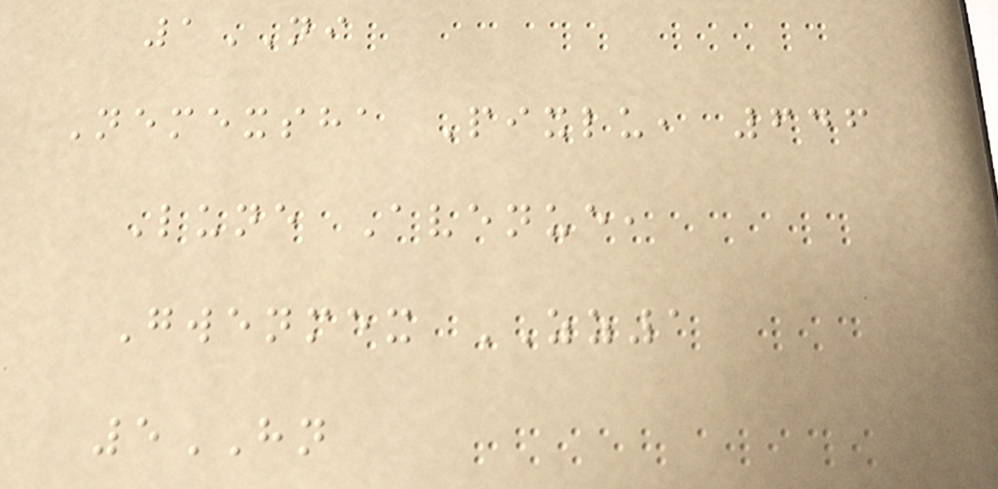1NI
Nemexsha Pixlu, 646
Lune Avenue,
Gwenmex ZZ1
5HN
